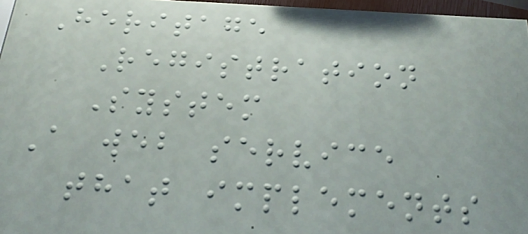Heritage
Registration
System
A web service
that implements
